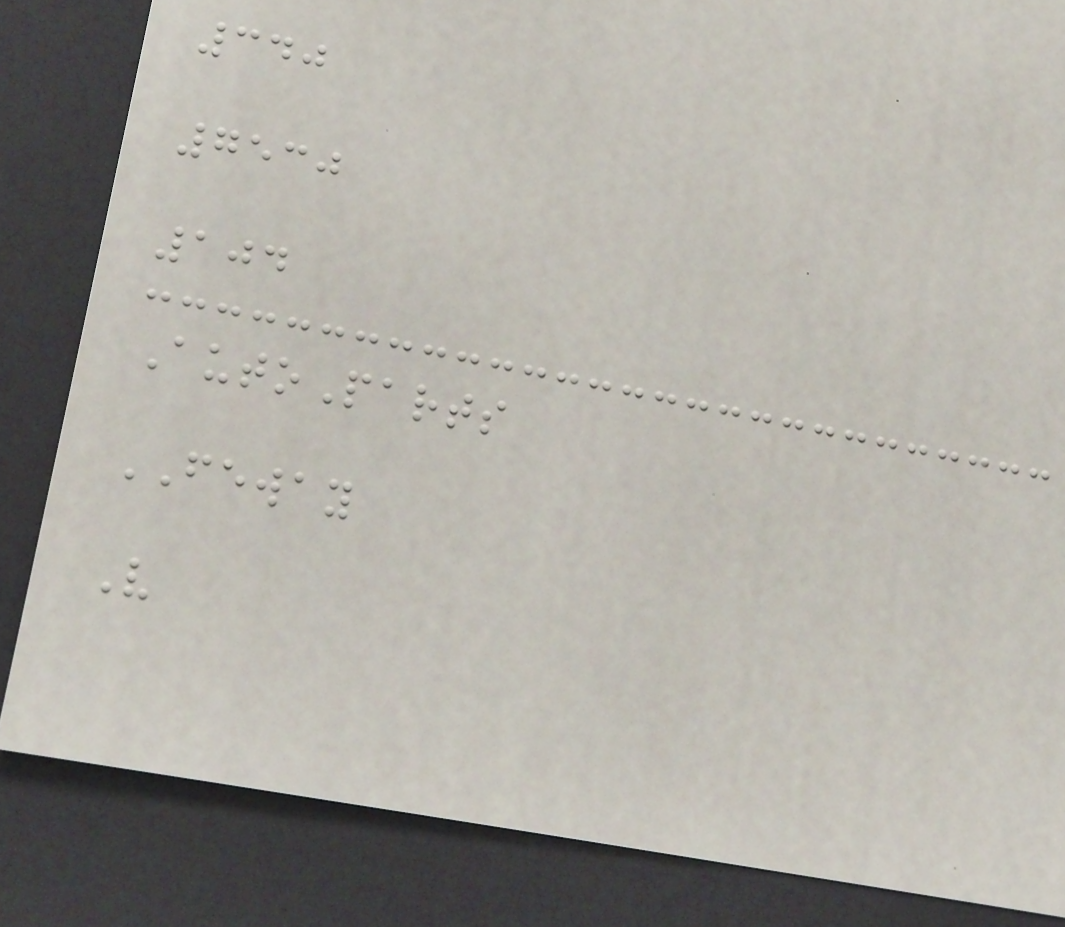340
7530
104
AutoParts
FEWAY
V
